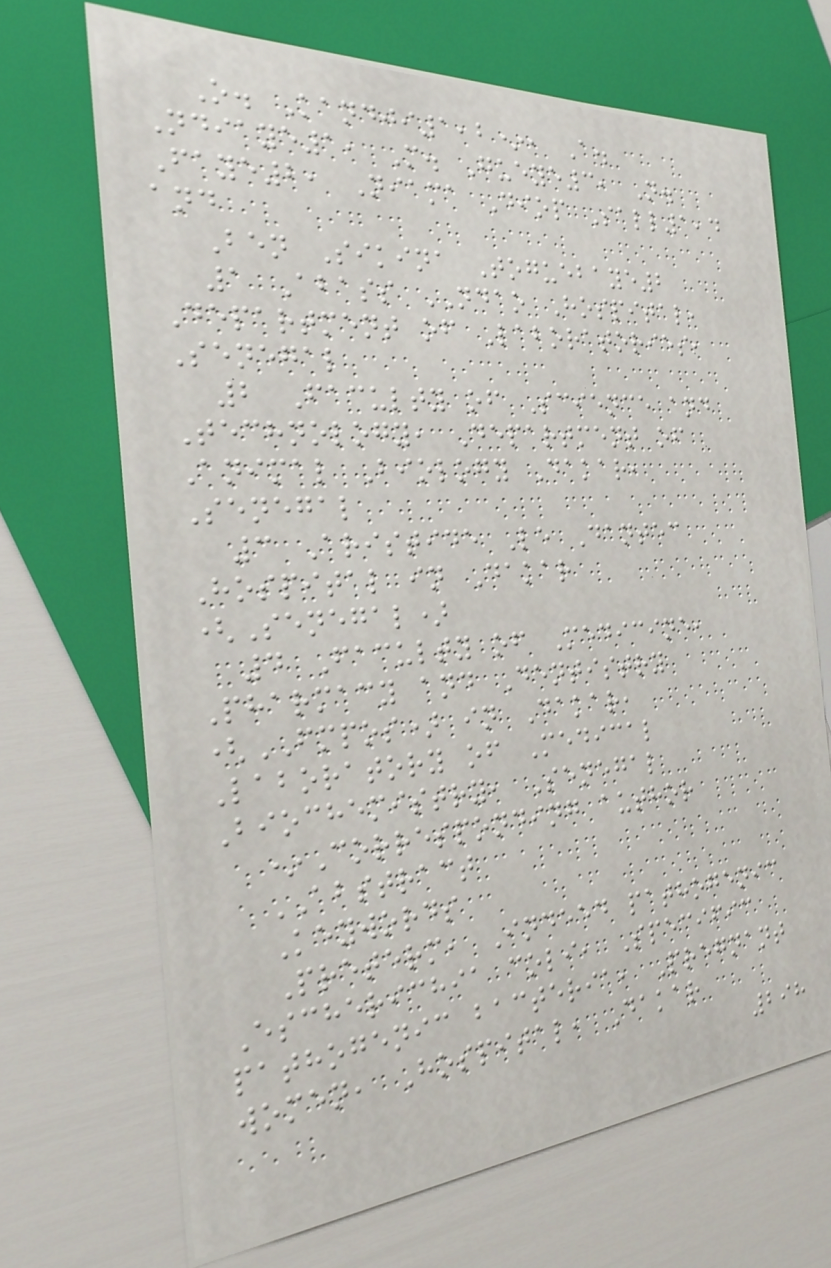O. Kandji1,2*, A.
Ndiaye1, M. Gueye3, N.
Faye2, Niama Diop Sall1,4
and
Ben Sikina Toguebaye2
1 Abass NDAO Hospital,
Department of Laboratories,
Senegal
2 Faculty of Science and
Technology, Department of
Animal Biology Dakar,
Senegal
3 Aristide Le Dantec
Hospital in Dakar
(Senegal)
4 Faculty of Medicine,
Pharmacy and Dentistry
(FMPOS) in Dakar,
Laboratory of Medical
Biochemistry, Senegal
*Corresponding author
ABSTRACT
Keywords
Preterm, Indeed pathogenic
Escherichia coli, Specific
pathogenic bacteria, Pregnant
women, Hospital, Dakar
298
